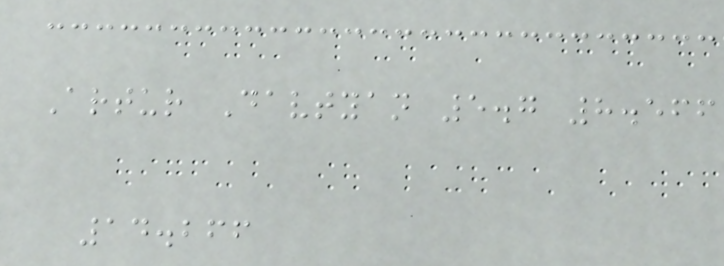Artur Davtyan 5.7 8.566
14.266
